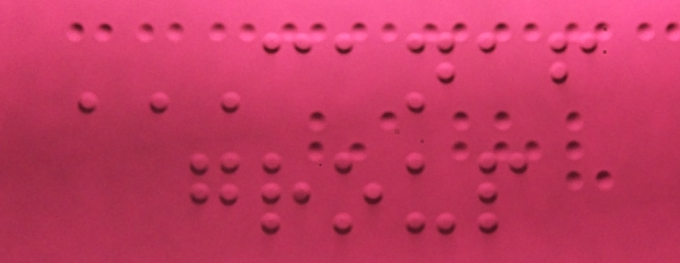CANAF
GROUP
